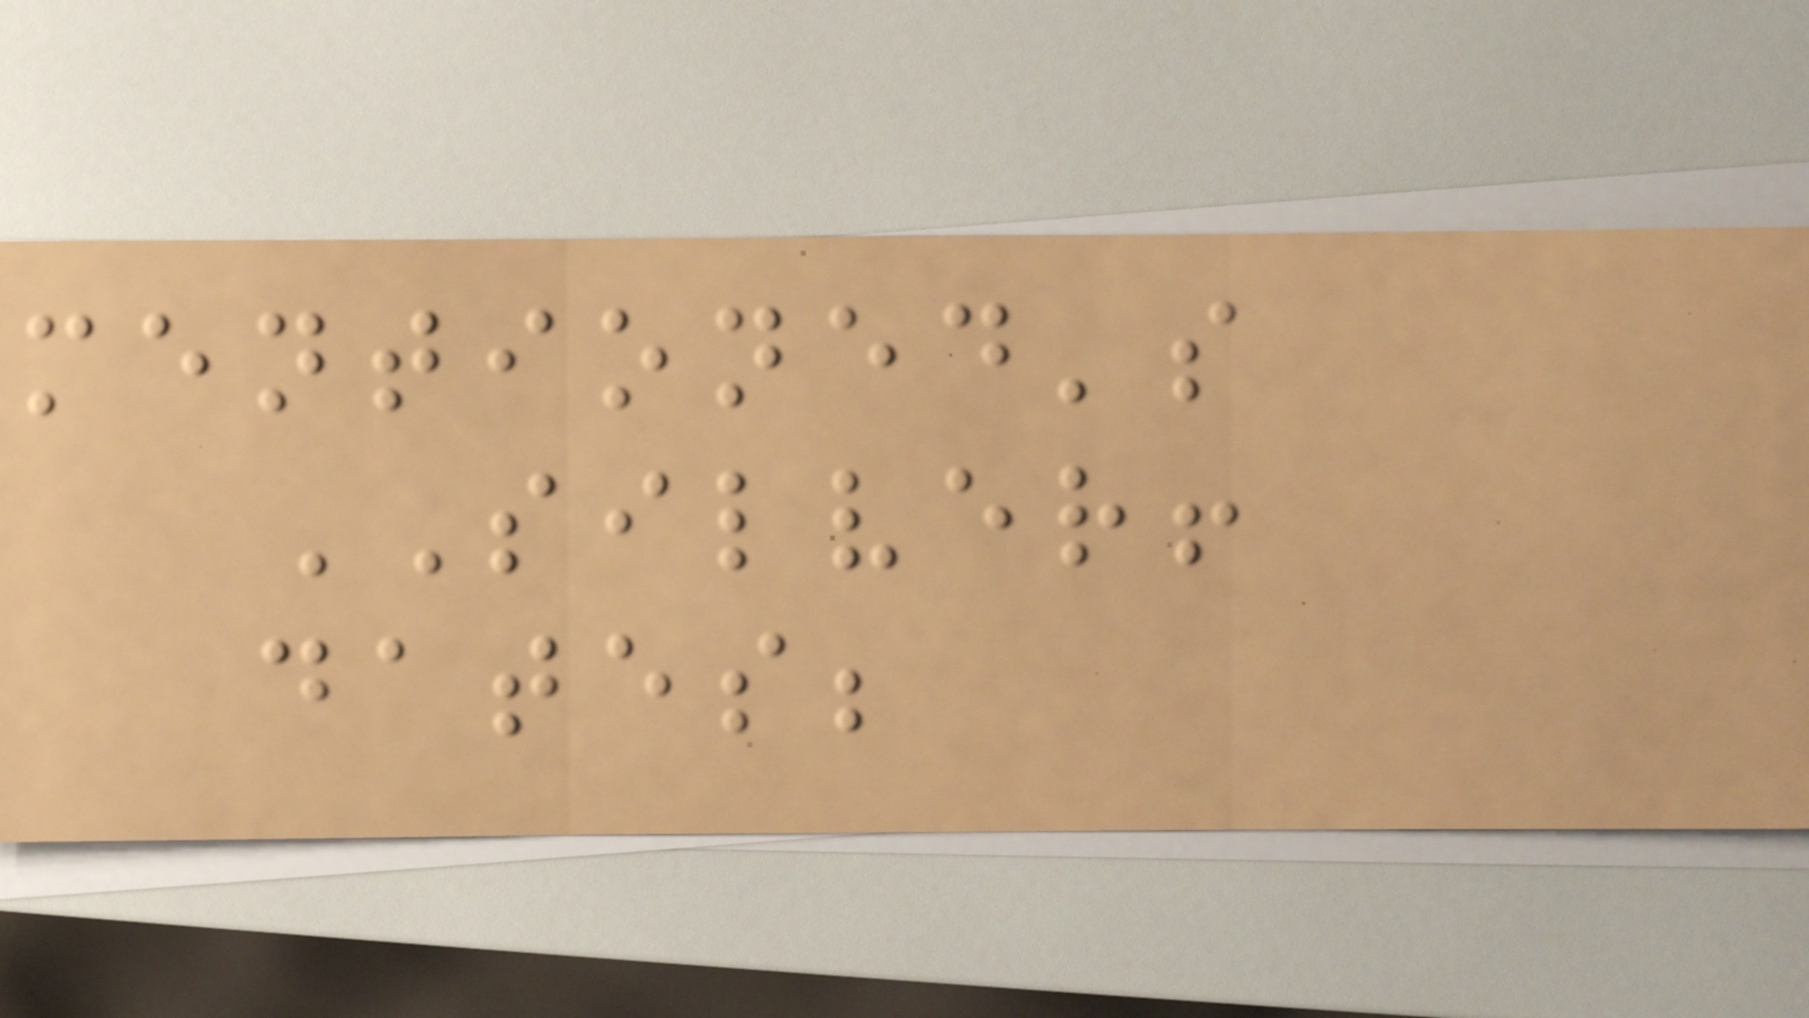mentioned's
SILVER!
dates;
